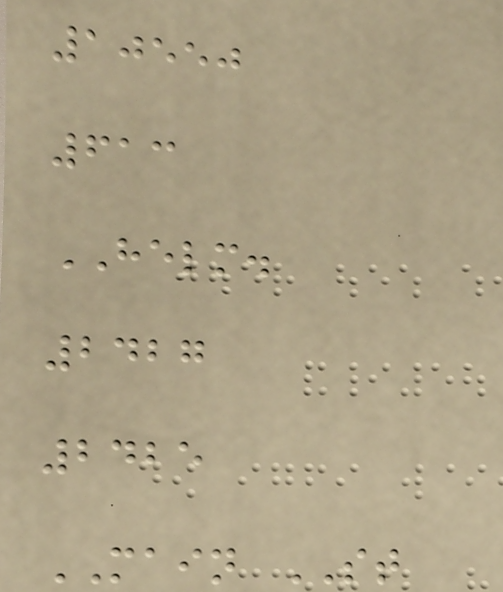10550
613
HELM.
2427
2425
MAIN ST
